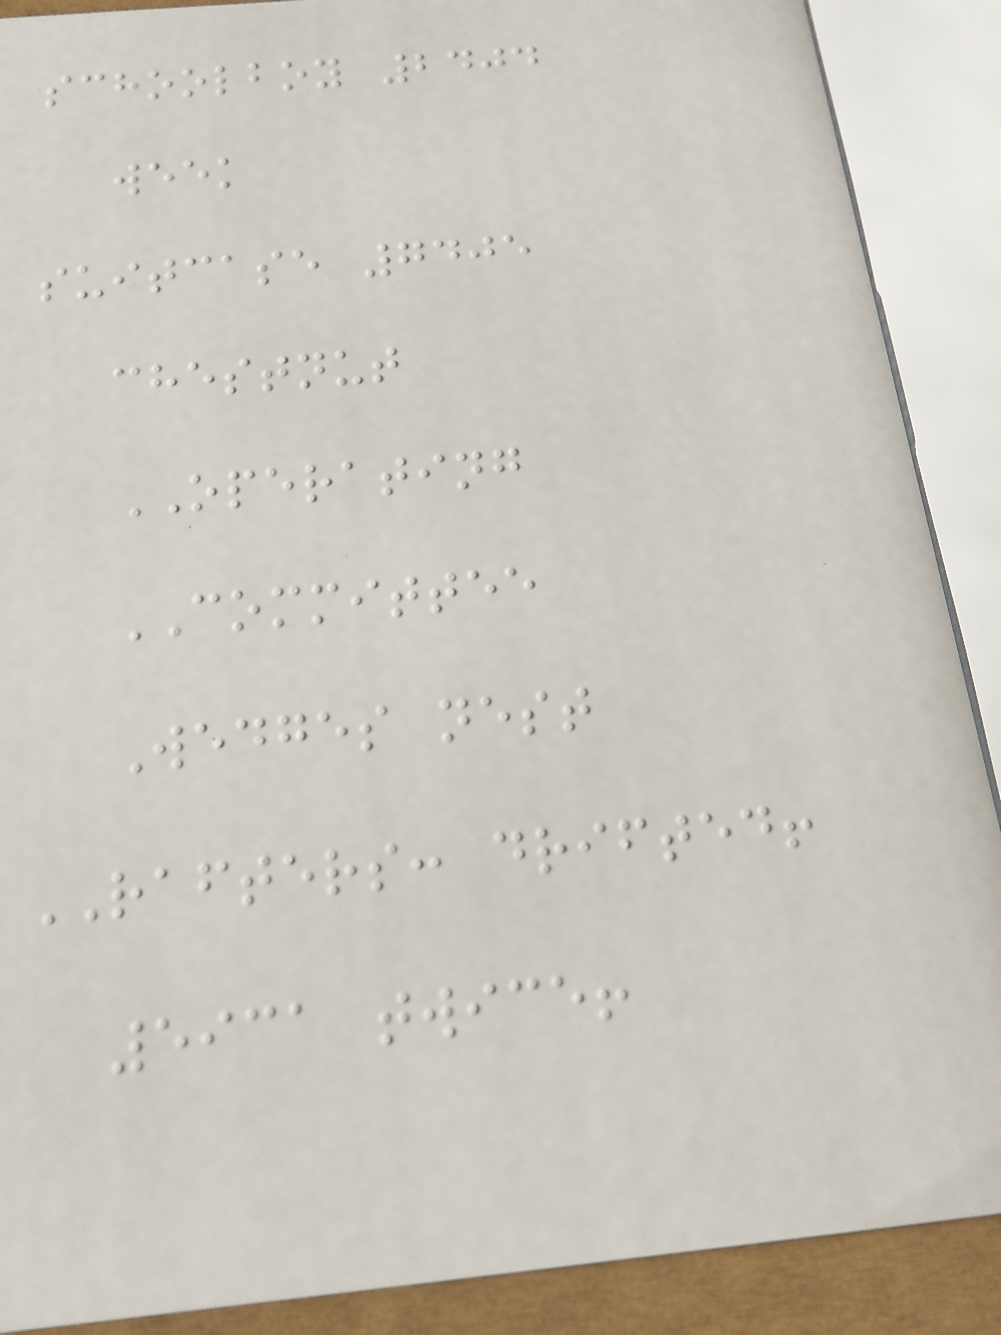schoolboy 2404
week
suitcase 7405
chestnut
OPERATING
COMMITTEE
Wedges nest
RAFTERS: drifted!
5931 twice!
